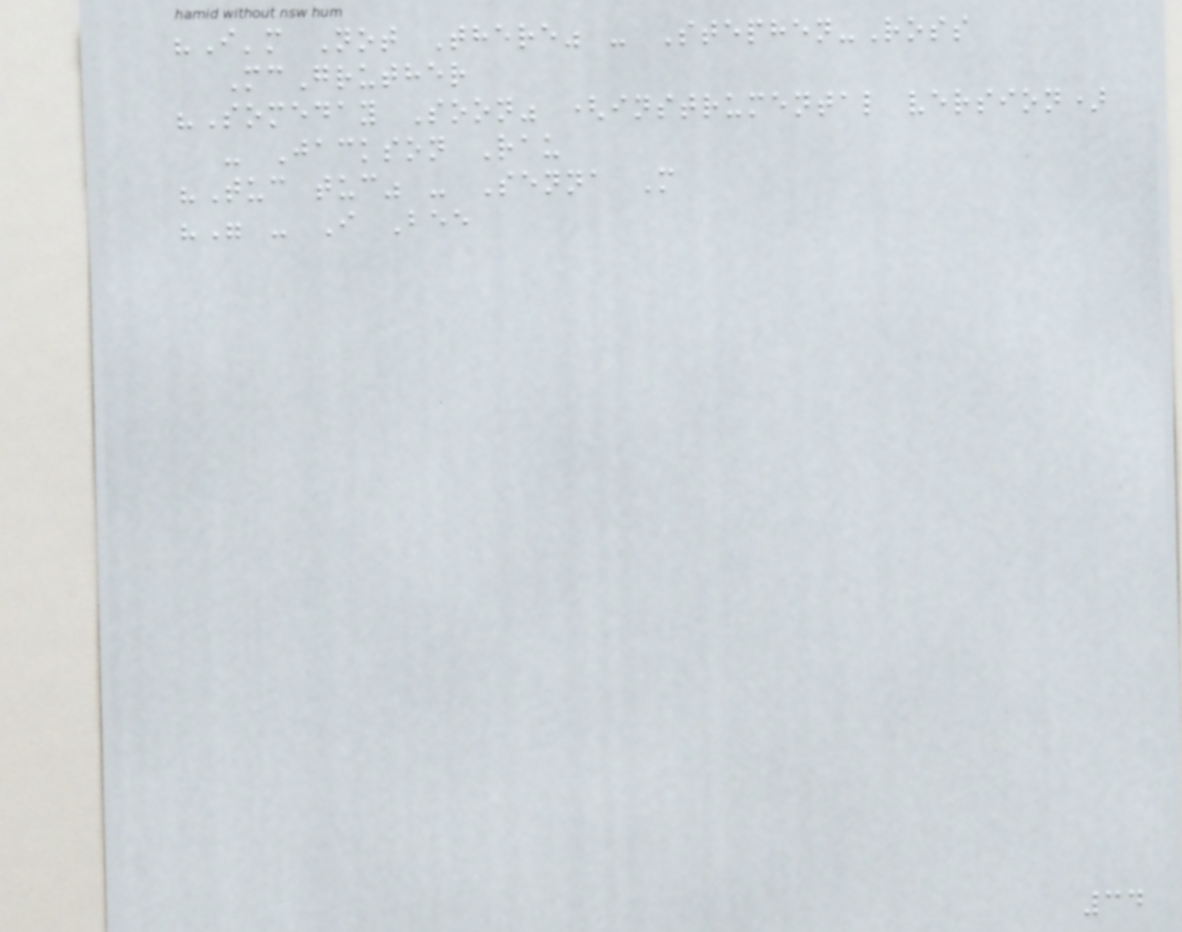"I'm Not There" - Stephen-Ross
McGruther
"Someday Soon" (instrumental version)
- Jackson Rau
"Tuc tuc" - Senna M
"" - I Bee
34
